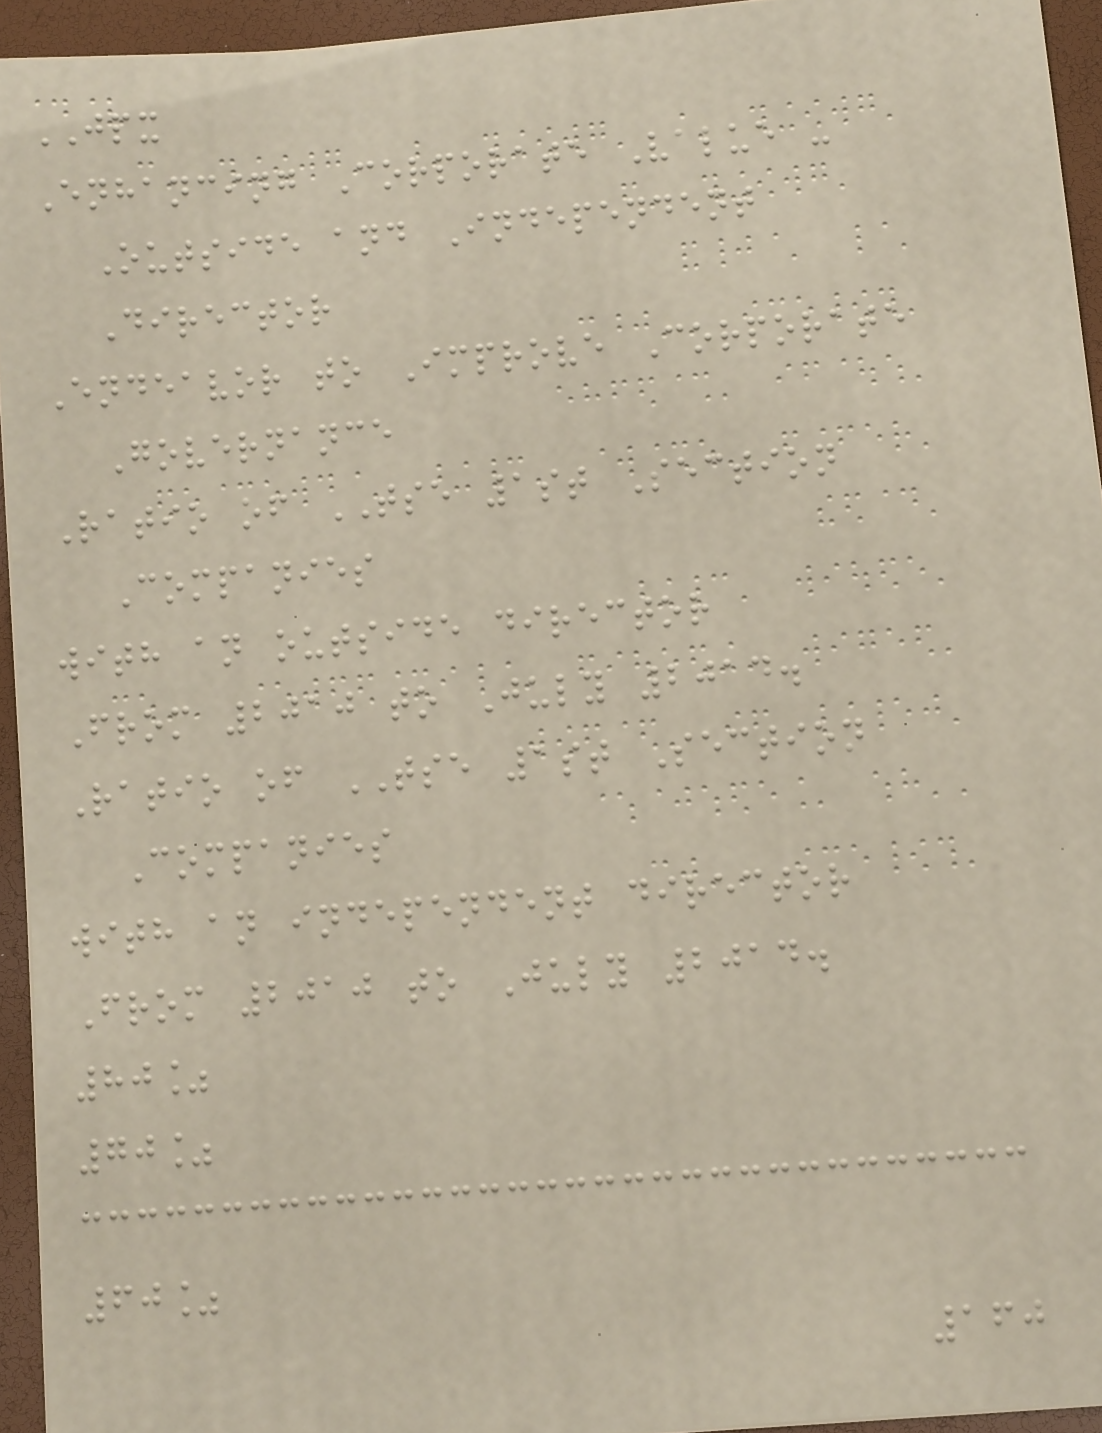JPX
Enhancing Corporate Value -
Outside and Independent
Director
Endeavor to Improve Corporate
Governance
Ratio of TSE 1st Section
Companies
with an outside director
From 2010 to July 2014.
Ratio of TSE 1st Section
Companies
with an independent director
From 2010 to July 2014.
80%
70%
60%
160
